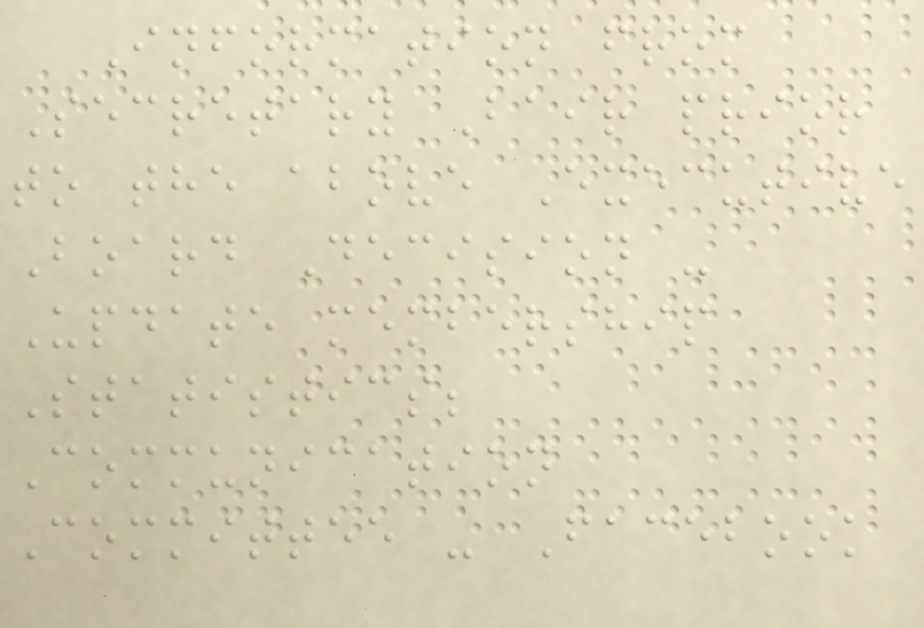Information from
Secretary Bair prior
to the above Executive
Board Decision -
Update membership
Statistics;
Communication
Committee - Facebook
